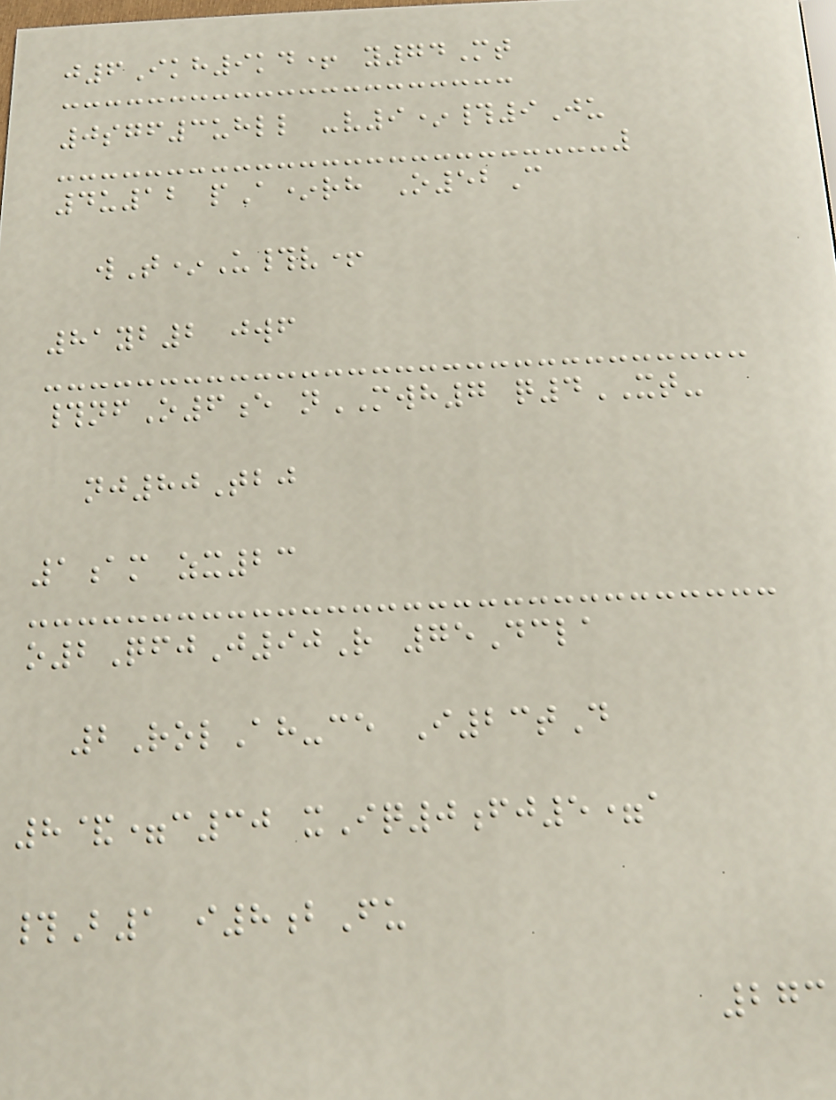j6Ikh9kd+ y74Mt
0sgf3uhll -v9*#9Ju
4u12 pA*rh O52C
wT*U#v+
81yb2 jwf
#nfO6e nMWH7 q4XT-
nj80Tbj
1am zx23
o2QfjJ90R 75Dcla
2RolAh-ce I23tD
8&=c30 xIq0fj5=a
#B1 i8bFu
273
